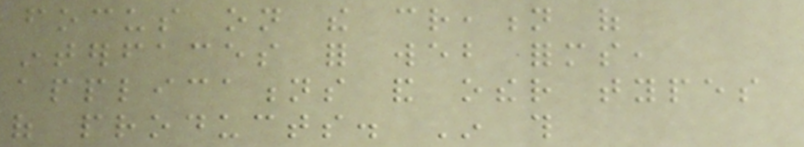focus on the creation of
interfaces for web forms,
applications and other types
of products. In this
